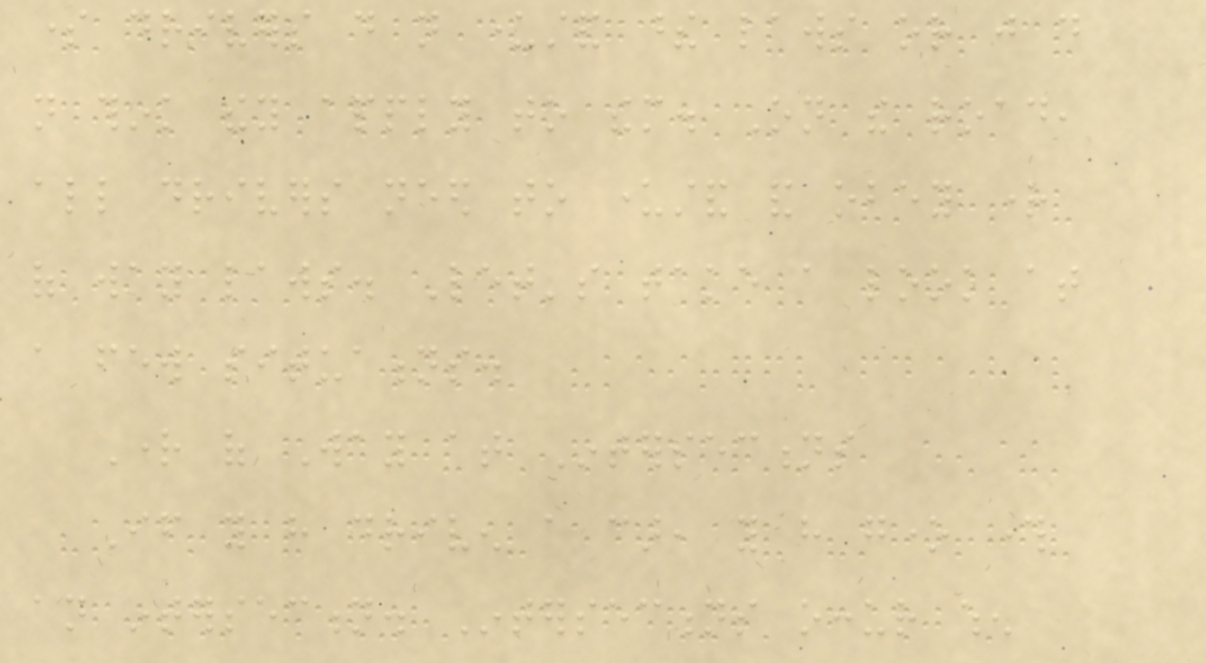some drivers do not understand these laws or just do
not think they apply to them. On the road,
all drivers need to understand and obey right
of way laws. Let's take a look at
a few situations.
Right of Way at Intersections
If you have driven a car, you have gone through
an intersection. Intersections occur when
